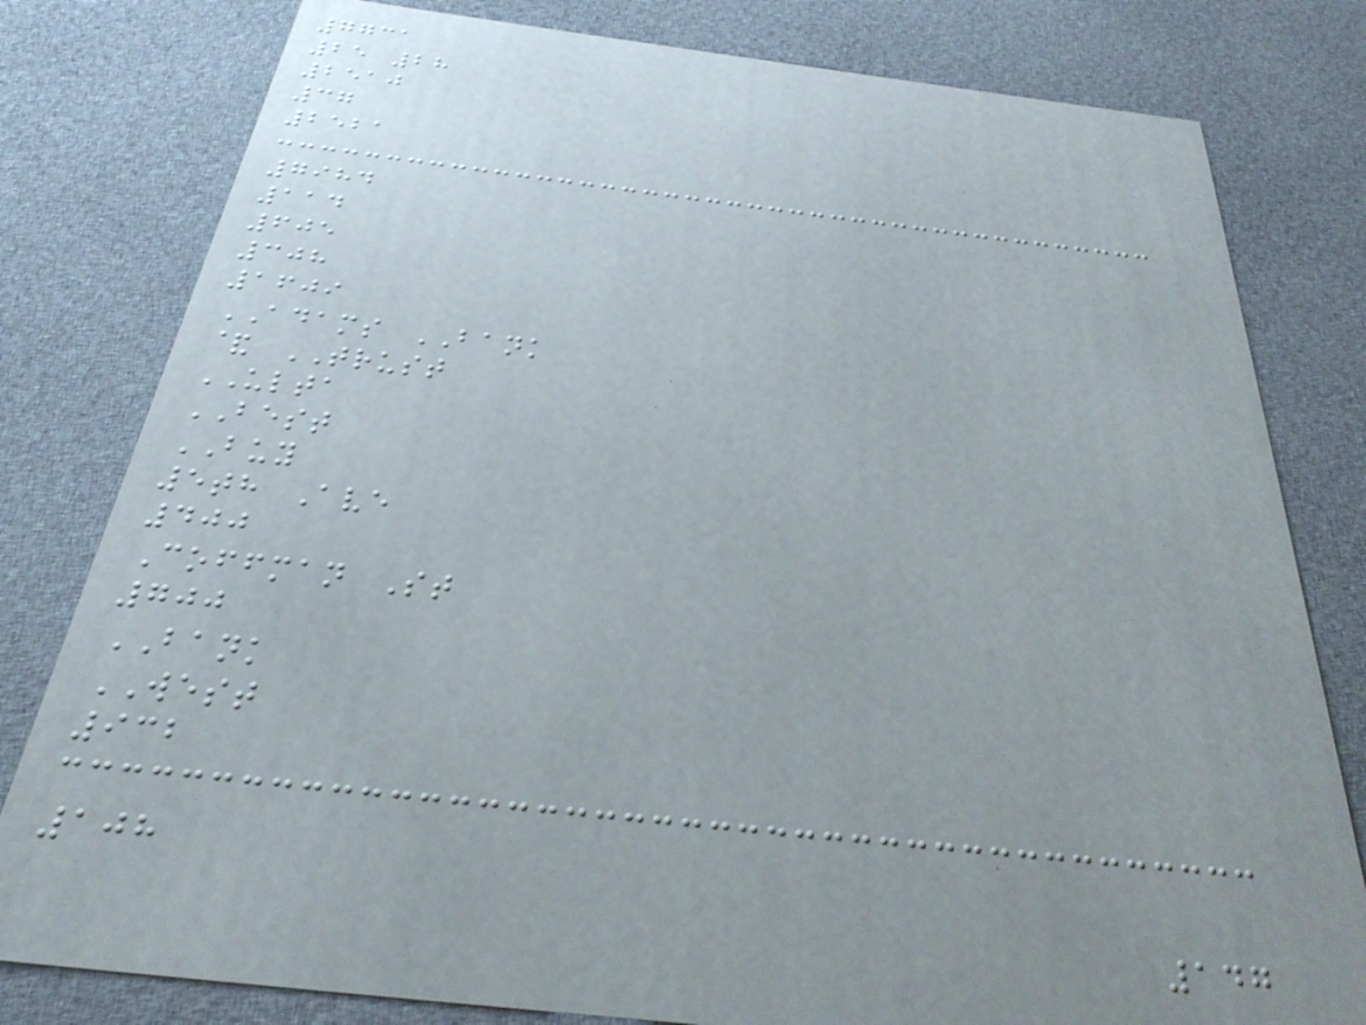7731
25 28
2510
37
2521
7984
114
605
308
1609
ADAMS BANK
& TRUST
ULTA
BEST
BUY
5th Ave
400
Coffman St
700
BANK
WEST
932
108
147
